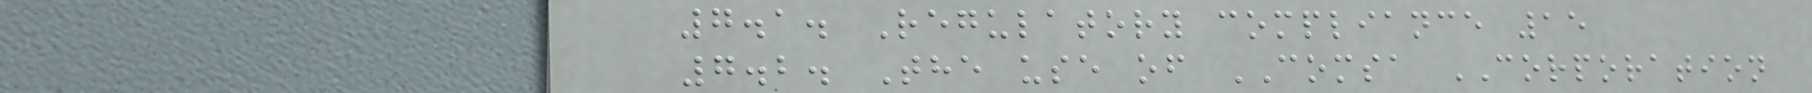7.1. Regulatory compliance 15
7.2. The use of COMSA CORPORATION
